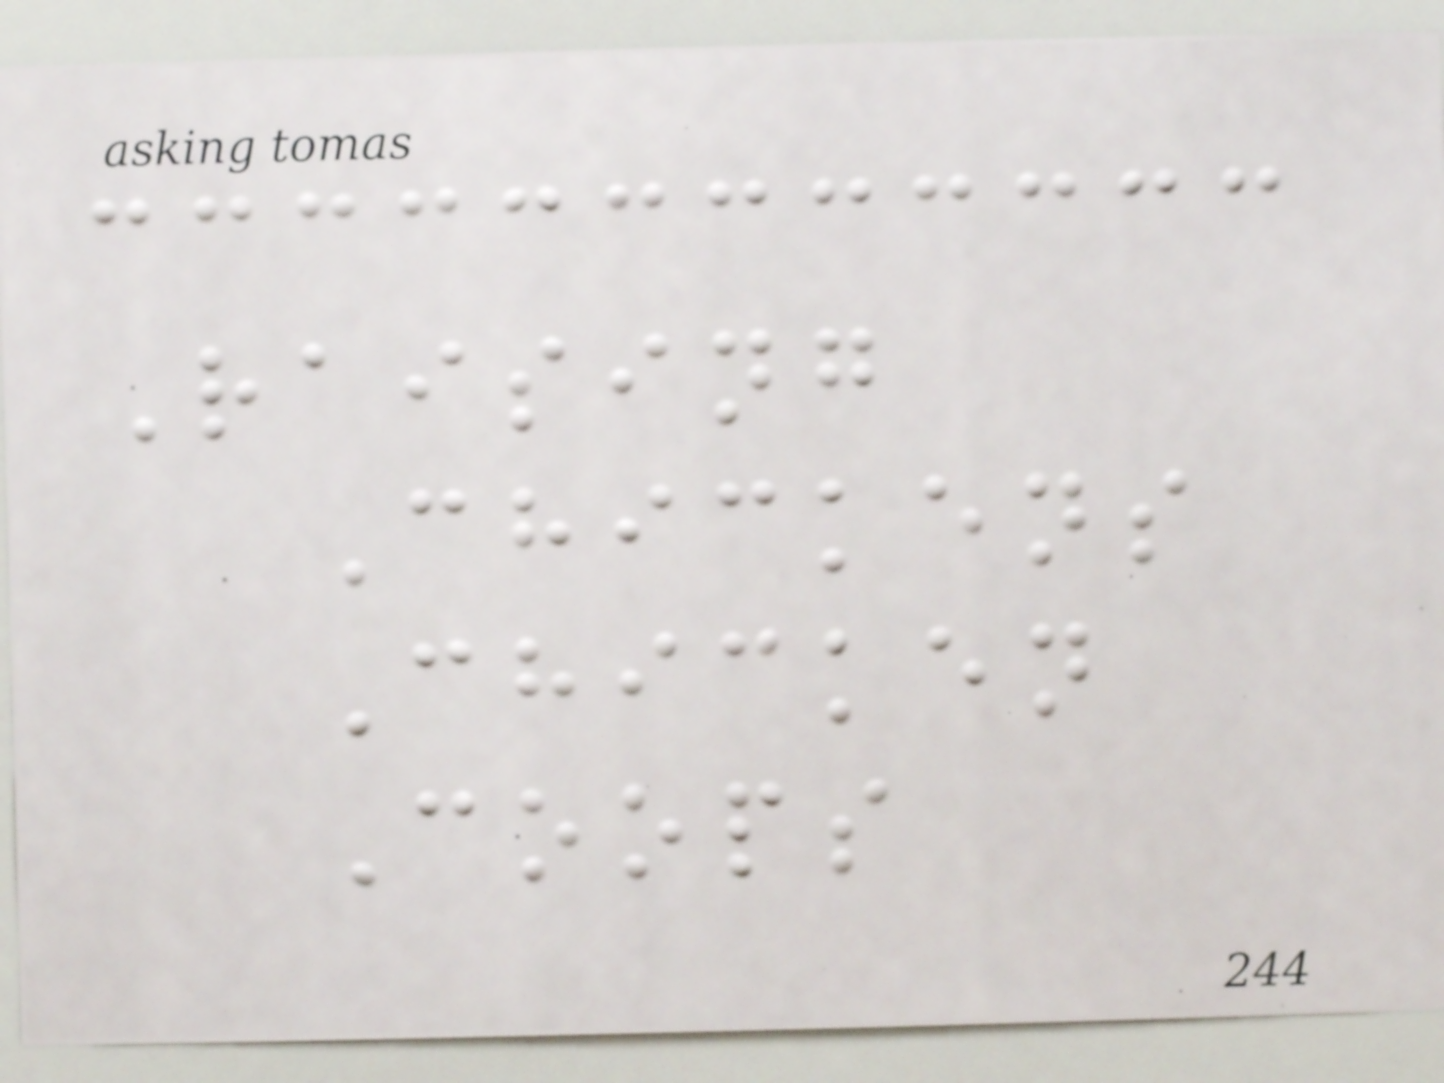Raising
Chickens
Chicken
Coops
